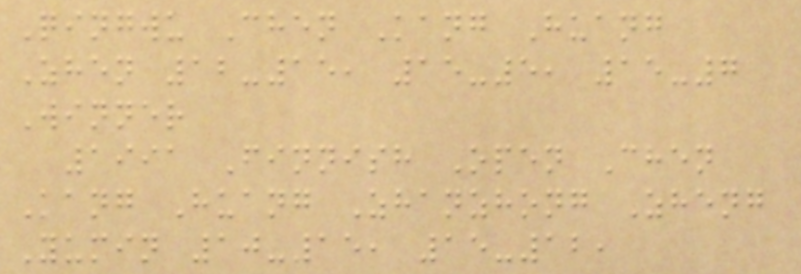Qingwu Chen Kang Huang
Zhen 12-15, 15-5, 15-7
Winner
1991 Finnish Open Chen
Kang Huang Zhanzhong Zheng
Yumin 10-15, 15-12,
